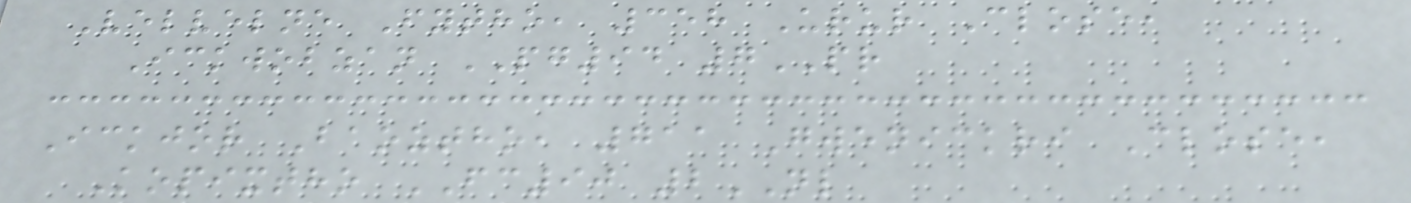Velvelne Fytho, 358 Urur Close,
Ickwobzan PG94 7PR
Ickjor Baoztho, 711 Gwenickri Close,
Kopixtho FC90 2NL
